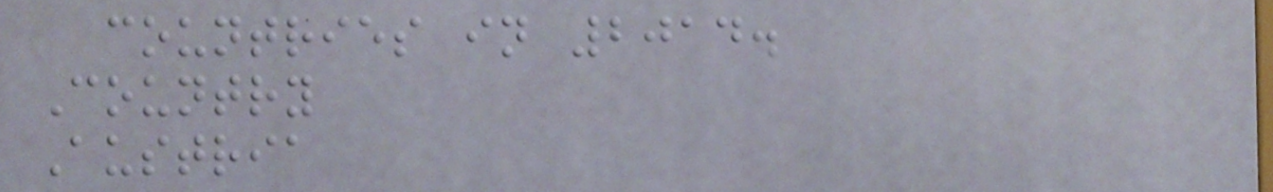countries in 2014.
Country
Austria
